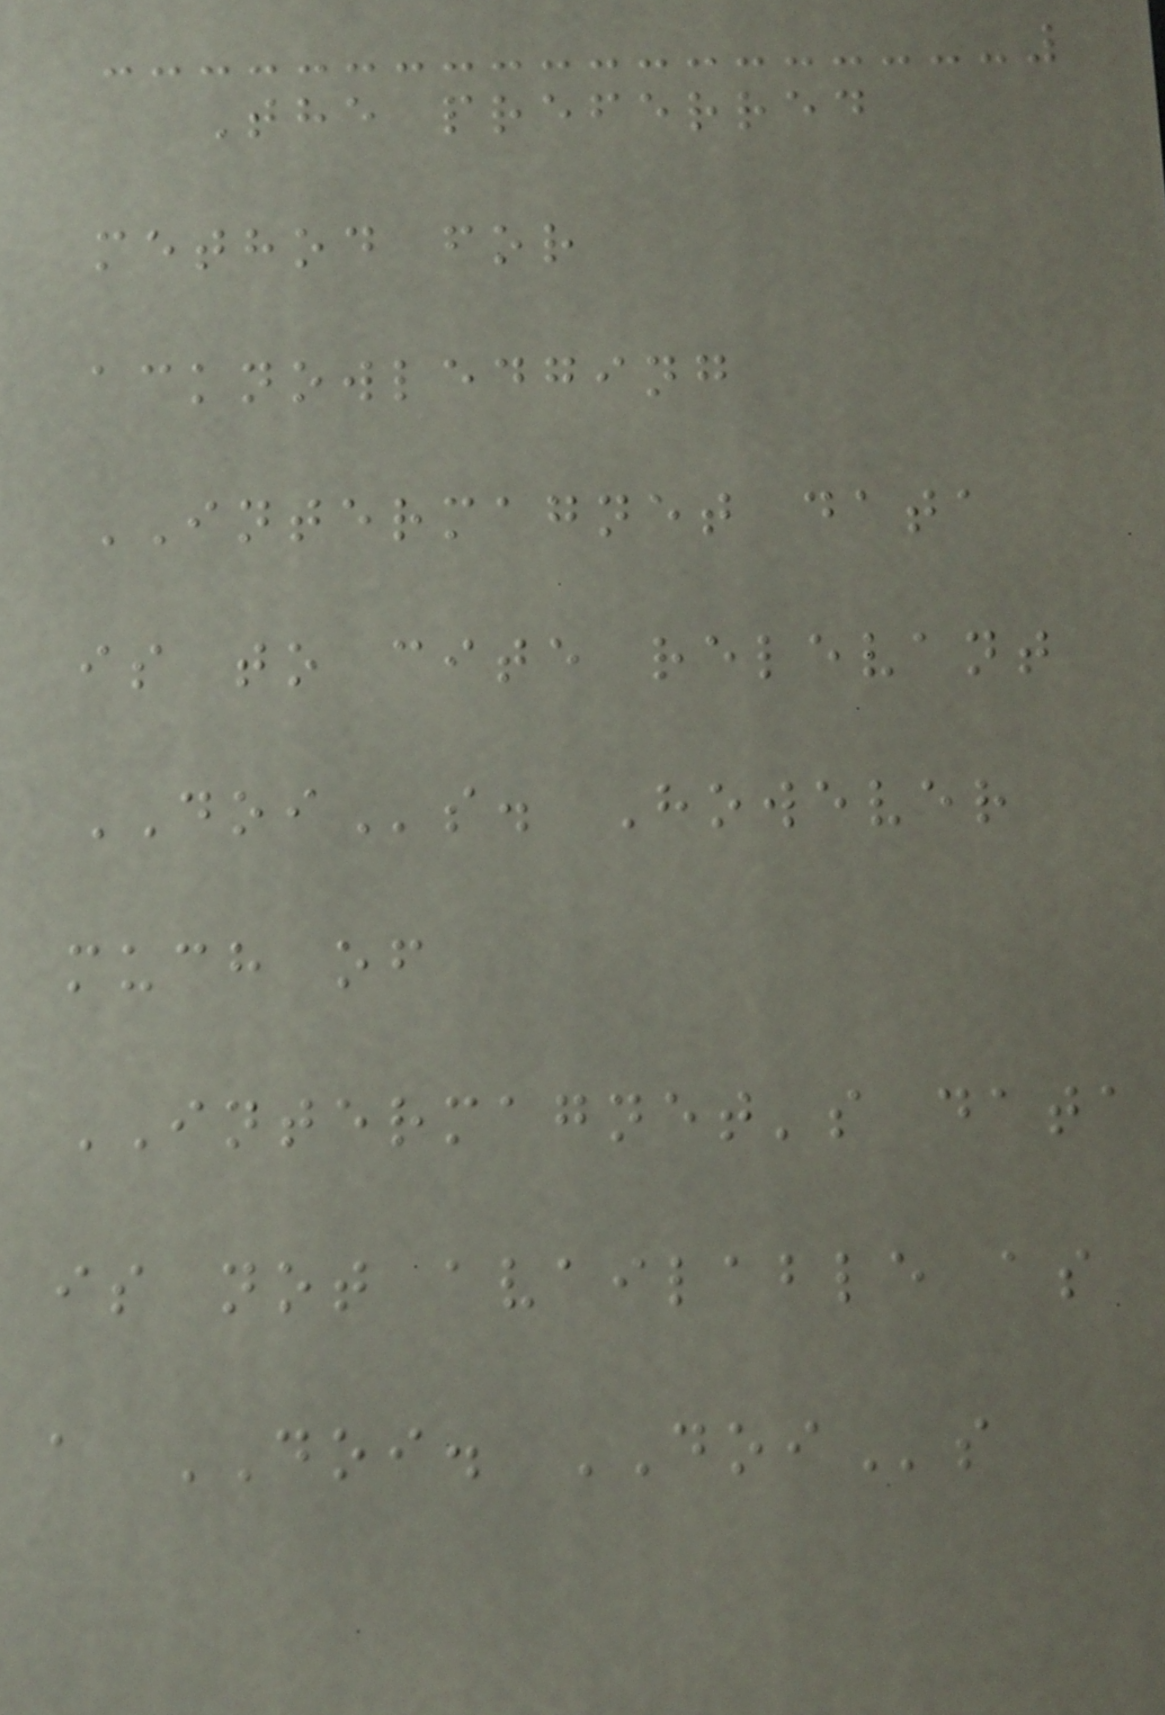The preferred
method for
acknowledging
INTERMAGNET data
is to cite relevant
DOIs. However
much of
INTERMAGNET's data
is not available as
a DOI. DOIs
